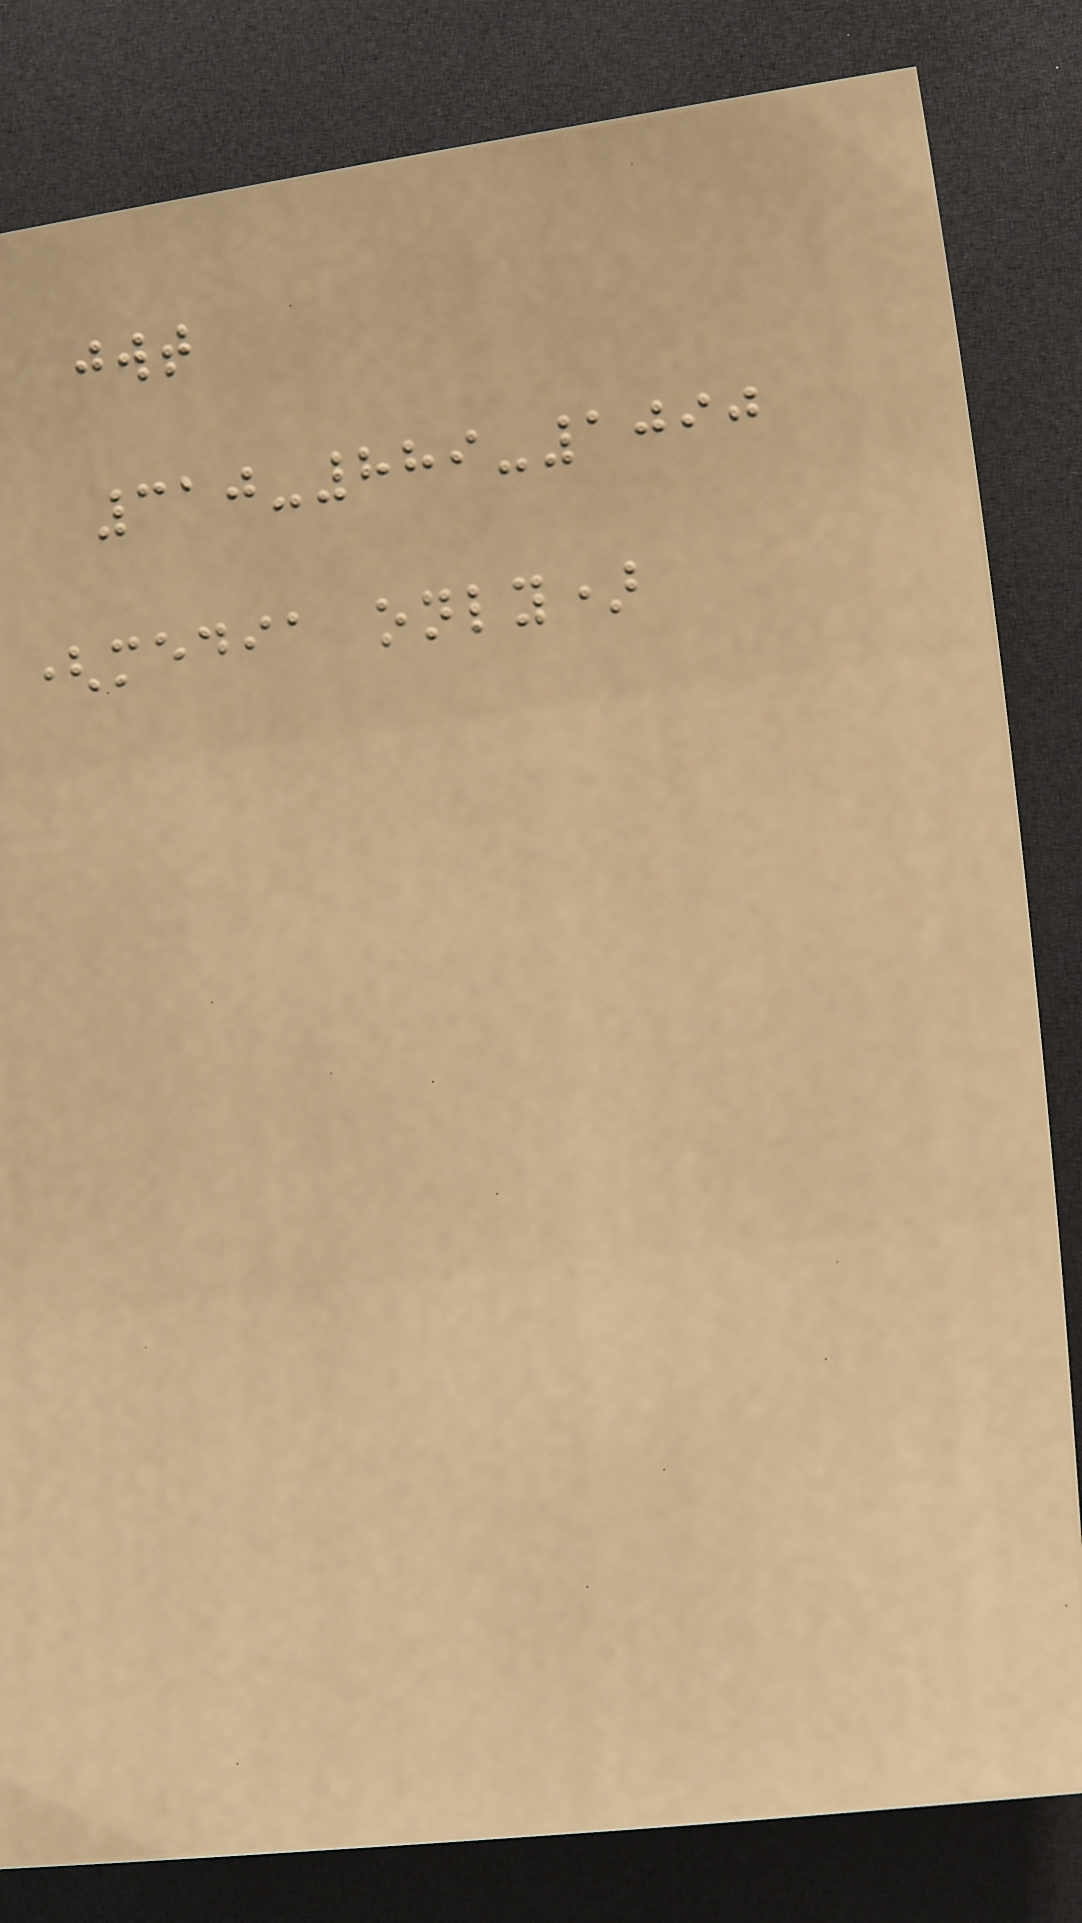jwt
310-889-1090
(media only)
